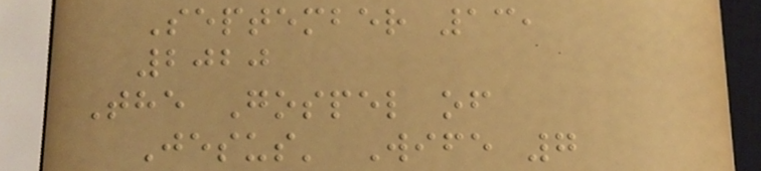September 13,
2020
The Gospel of
Jesus' Wife 7
